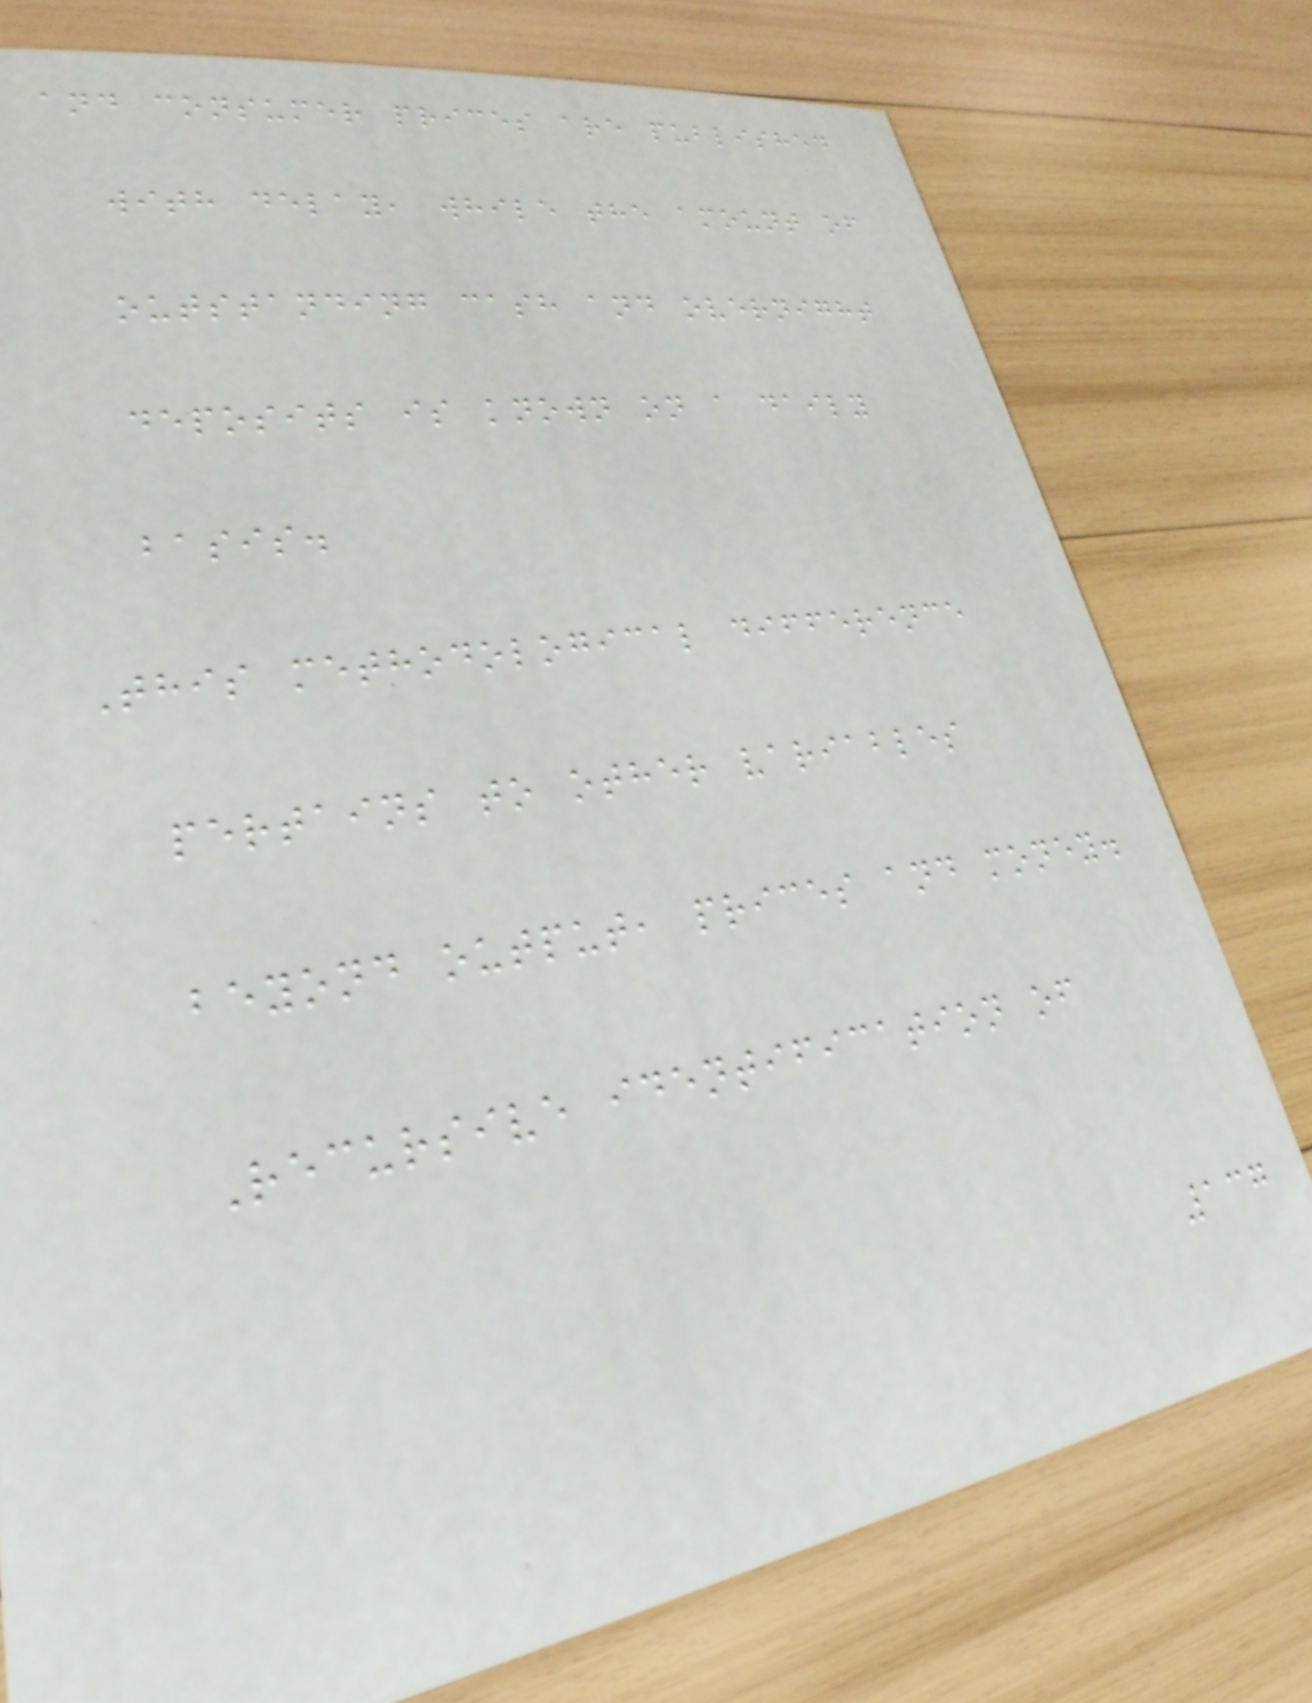and consumer prices are published
with delay, while the amount of
outstanding cash and overnight
deposits is known on a daily
basis.
This methodological difference
pertains to other variables
beyond output, prices and money.
Recursive identification of
137
